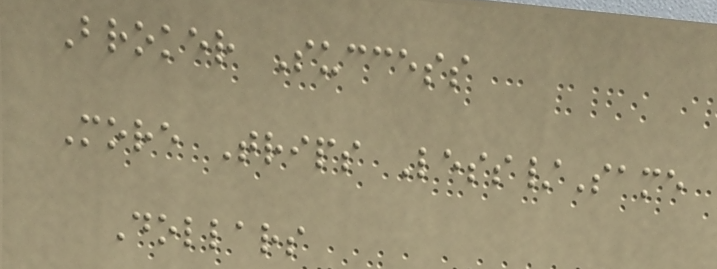Broker Success
More Trips Less/Same
Dollars
